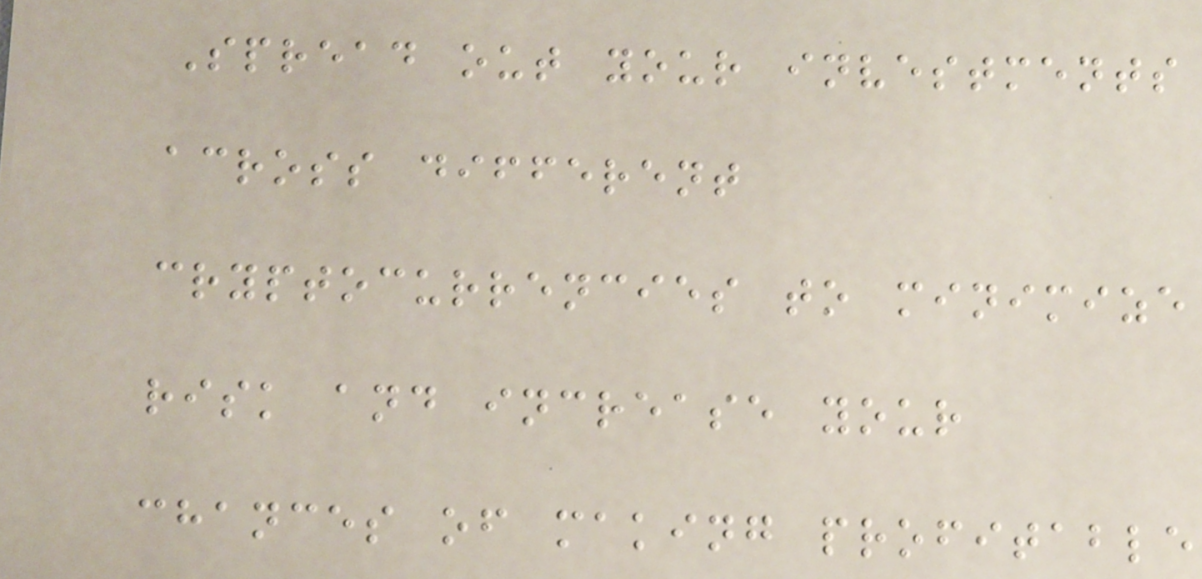Spread out your investments
across different
cryptocurrencies to minimize
risk and increase your
chances of making profitable
